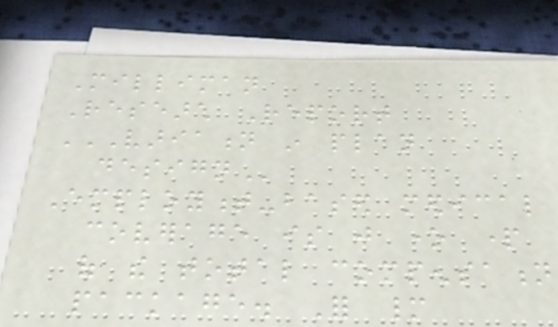Milliman
Research Report
VARIATION IN PLAN
DESIGN
Employment-based medical
coverage is just one part
of the total compensation
package. For many
